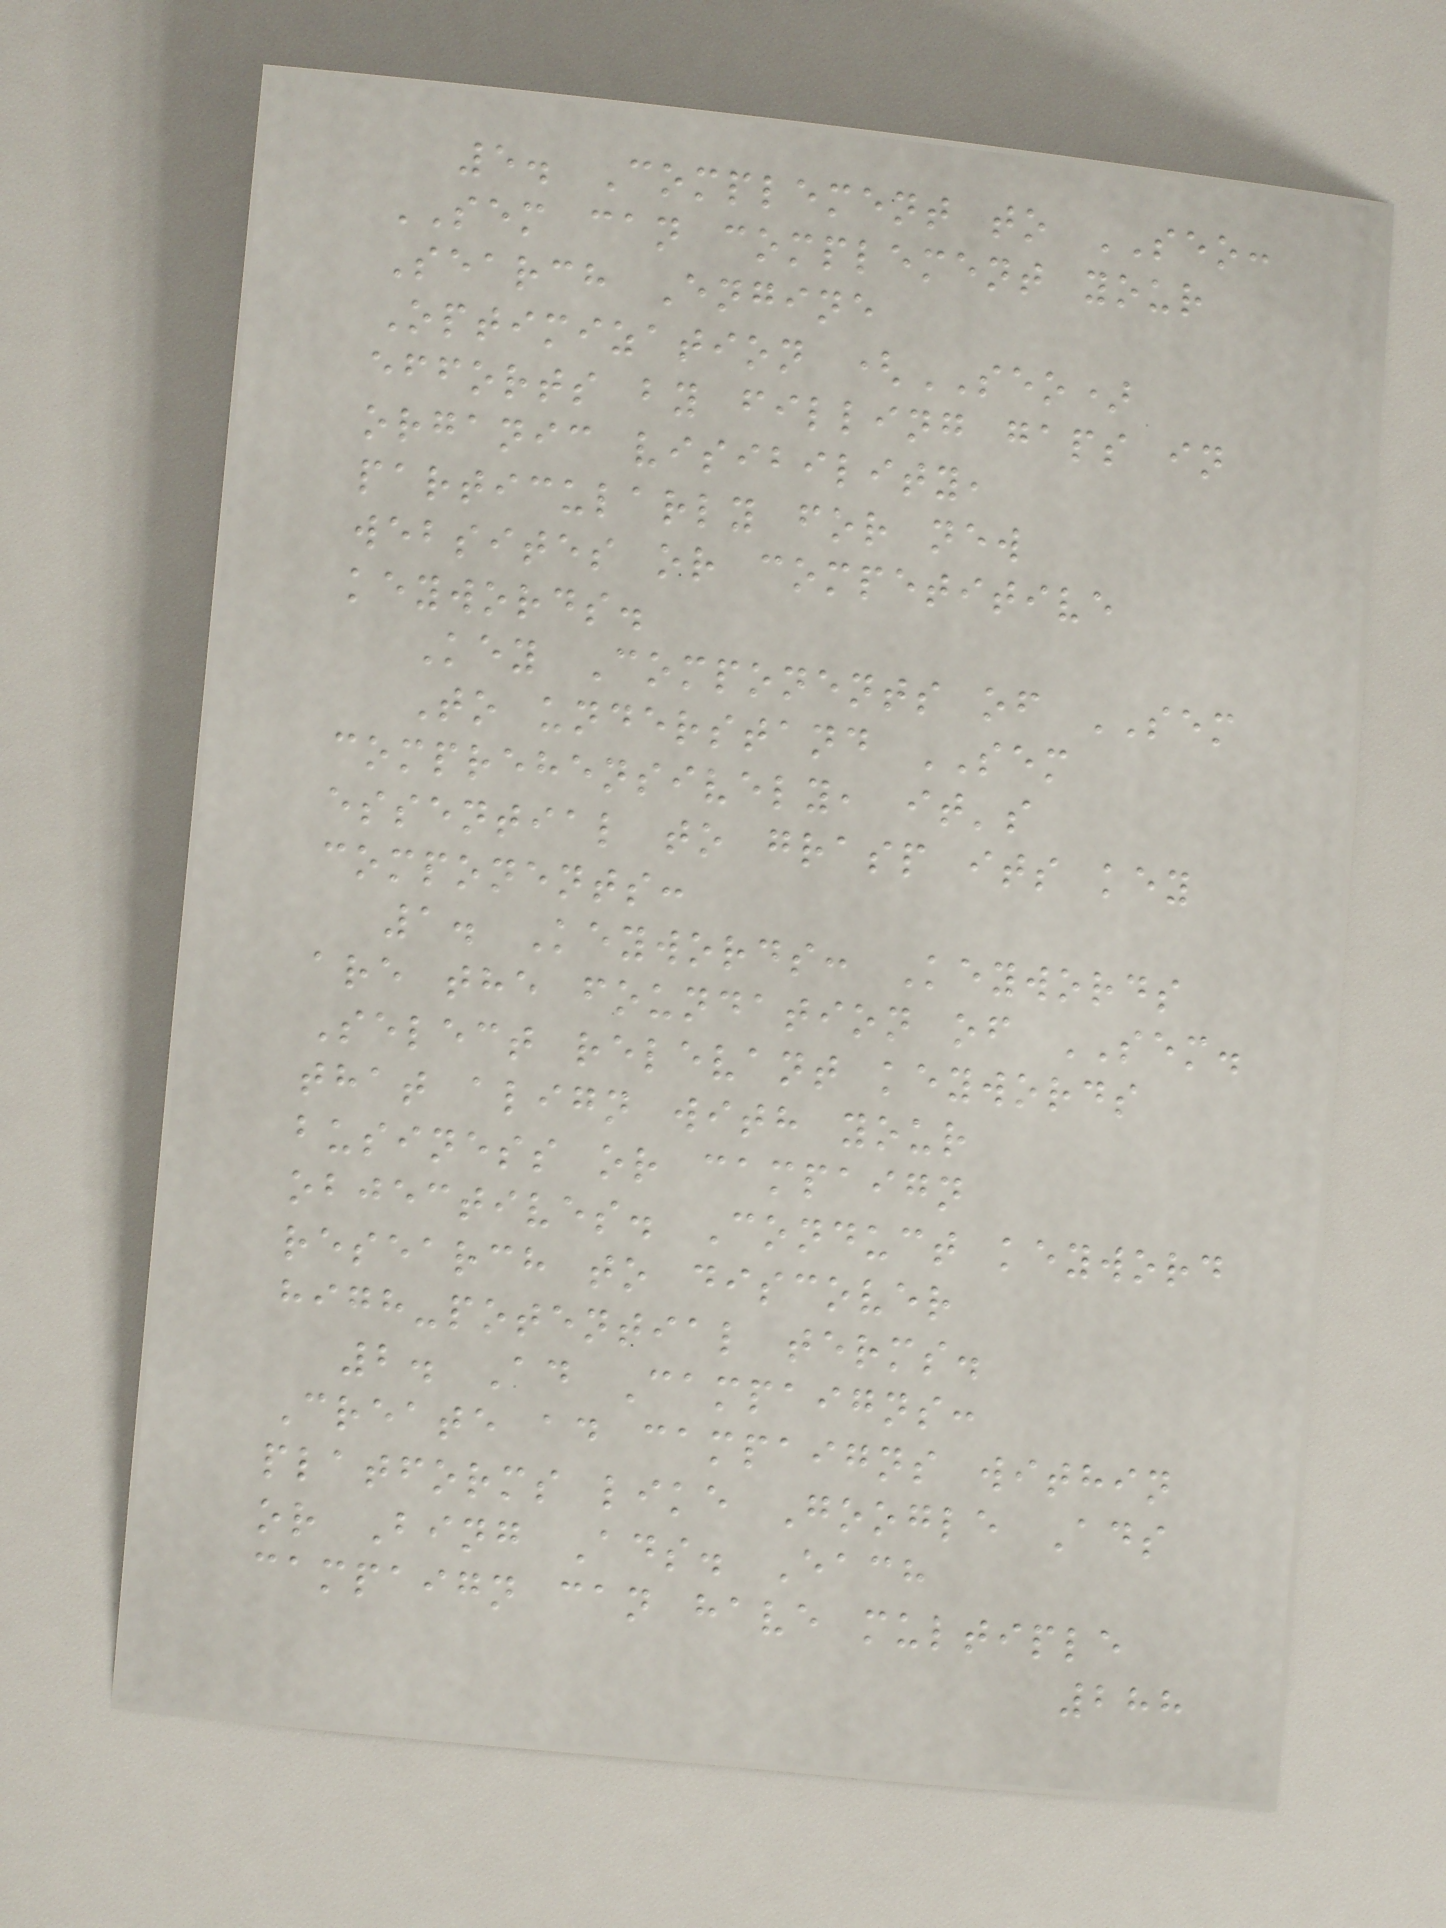5. Complement to SEO:
SEM can complement your
Search Engine
Optimization (SEO)
efforts by filling gaps in
organic visibility,
particularly for new
websites or competitive
keywords.
Key Components of SEM
To understand SEM
comprehensively, it's
essential to grasp its key
components:
1. Keywords: Keywords
are the foundation of SEM.
Select relevant keywords
that align with your
business or campaign
objectives. Conduct keyword
research to discover
high-potential terms.
2. Ad Campaigns:
Create ad campaigns within
platforms like Google Ads
or Bing Ads. Each
campaign can have multiple
288
